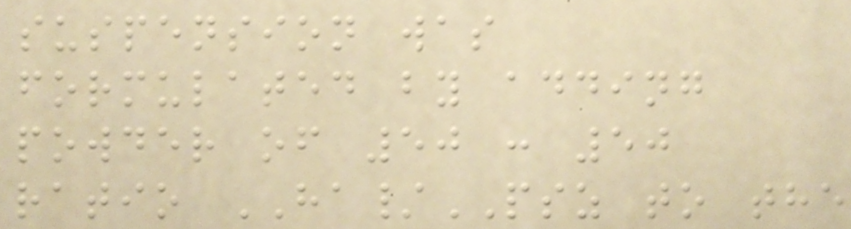suspension was
formulated by adding
powder of 50 : 50
ratio HA/PSZ to the
